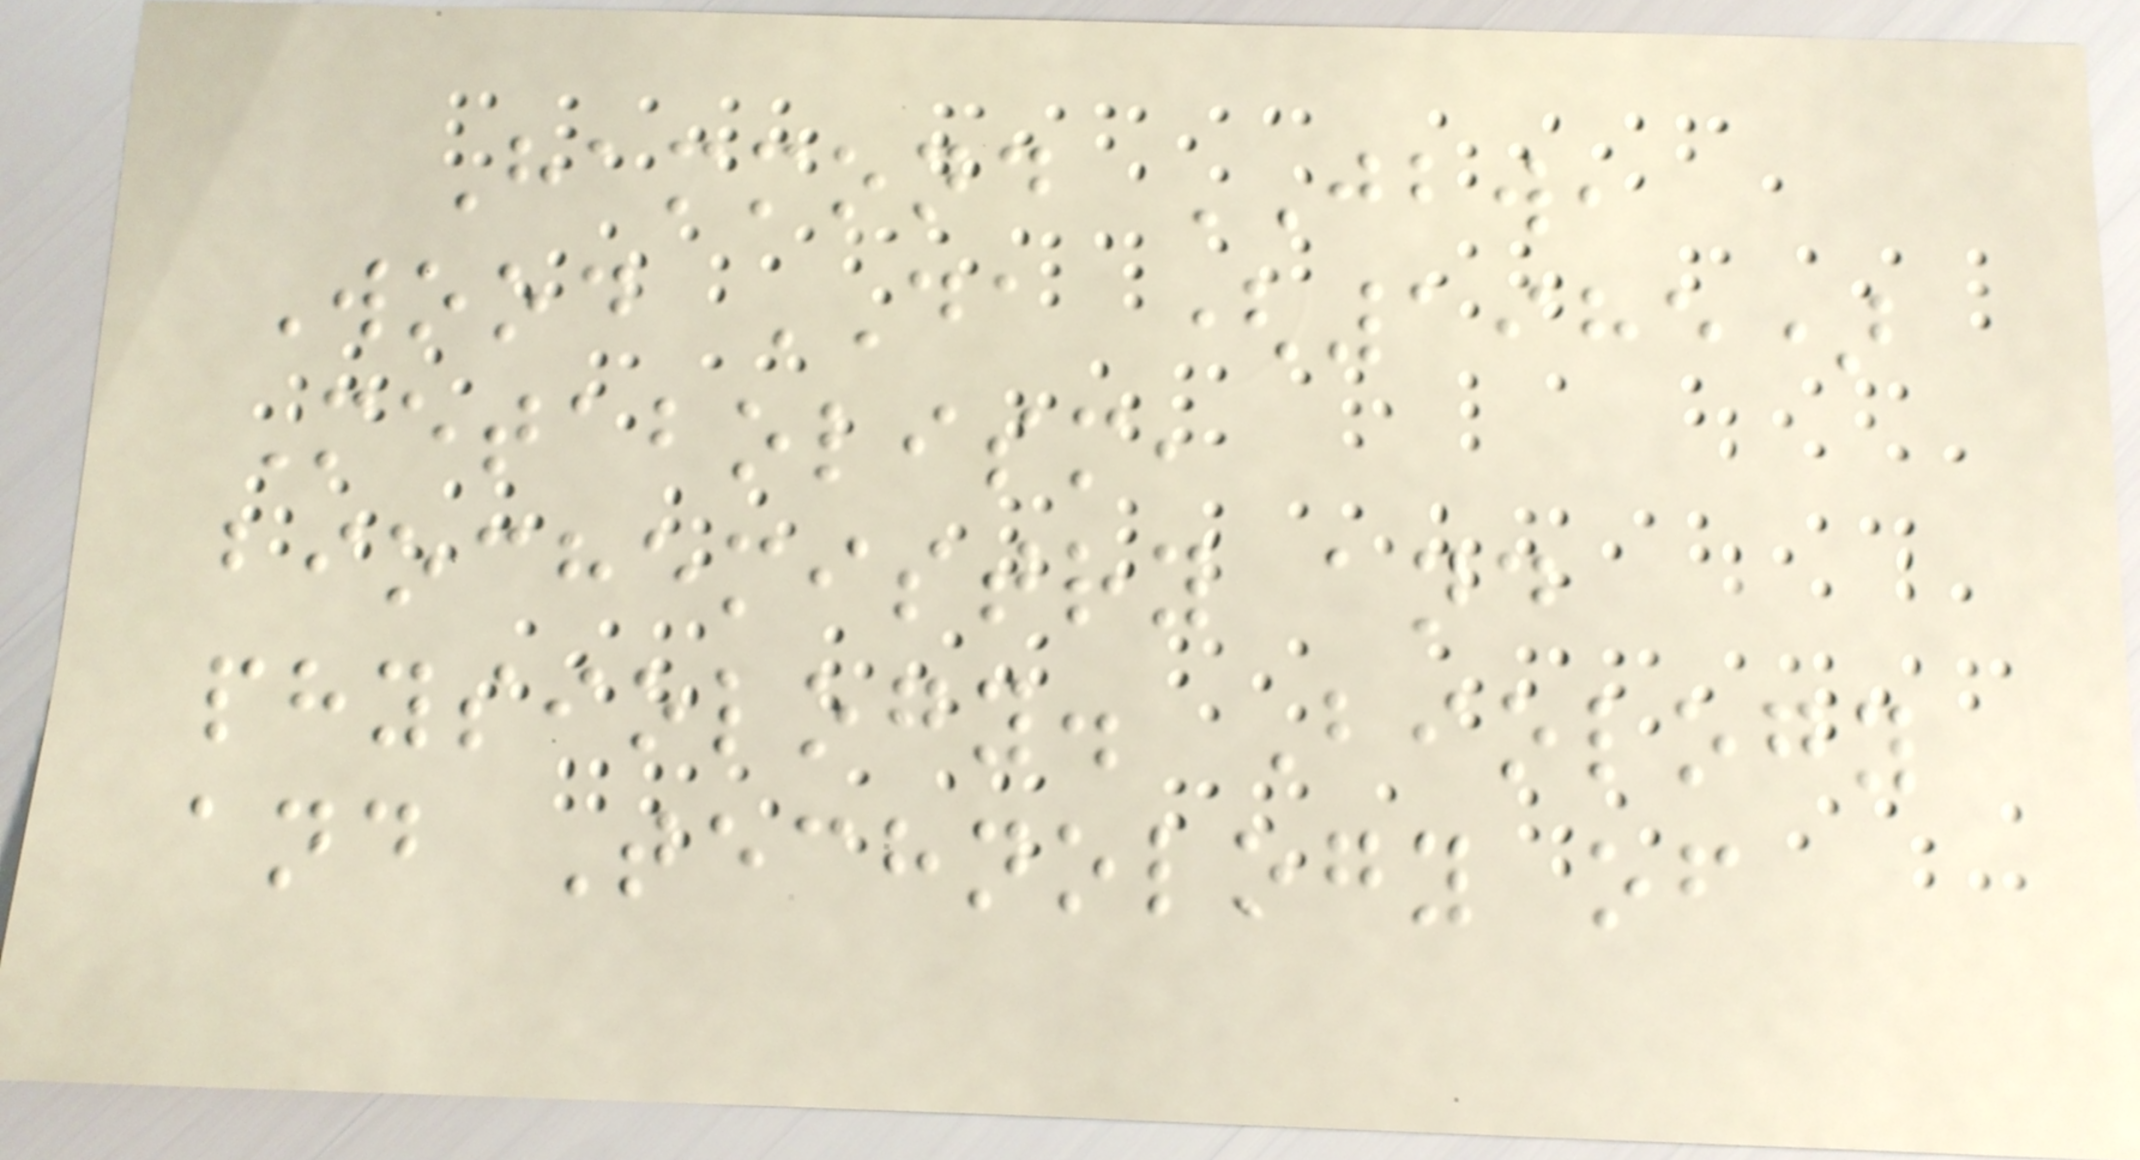Hammond JBW,
Wood DA (1985)
Metabolism,
biochemistry and
physiology. Biology
and Technology of
